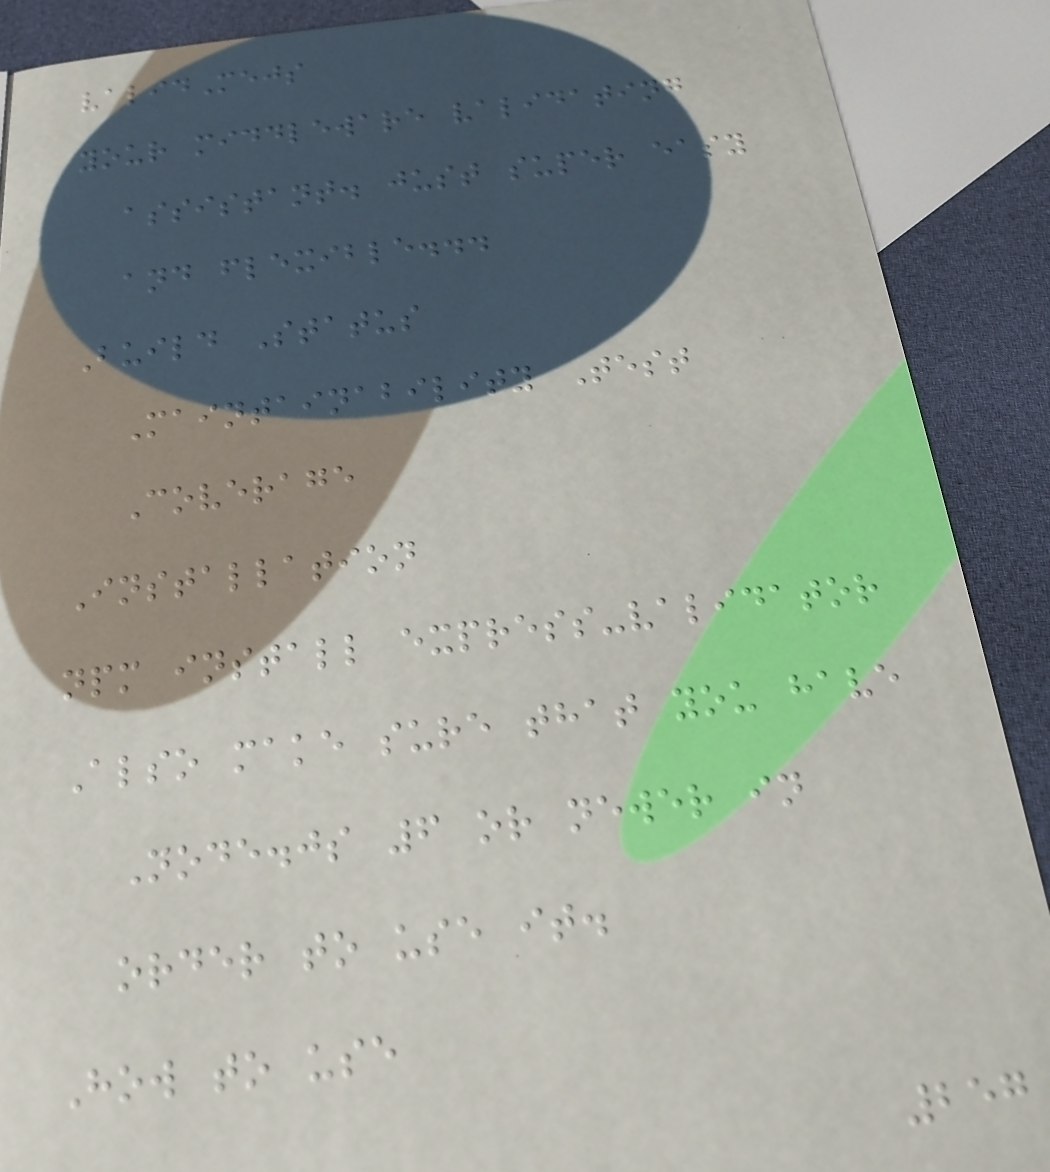validMejs
your middleware validating
assistant. just super easy
and flexible...
Build Status
Maintainability Test
Coverage
Installation
npm install express-validator
Also make sure that you have
Node.js 6 or newer in
order to use it.
How to use
257
